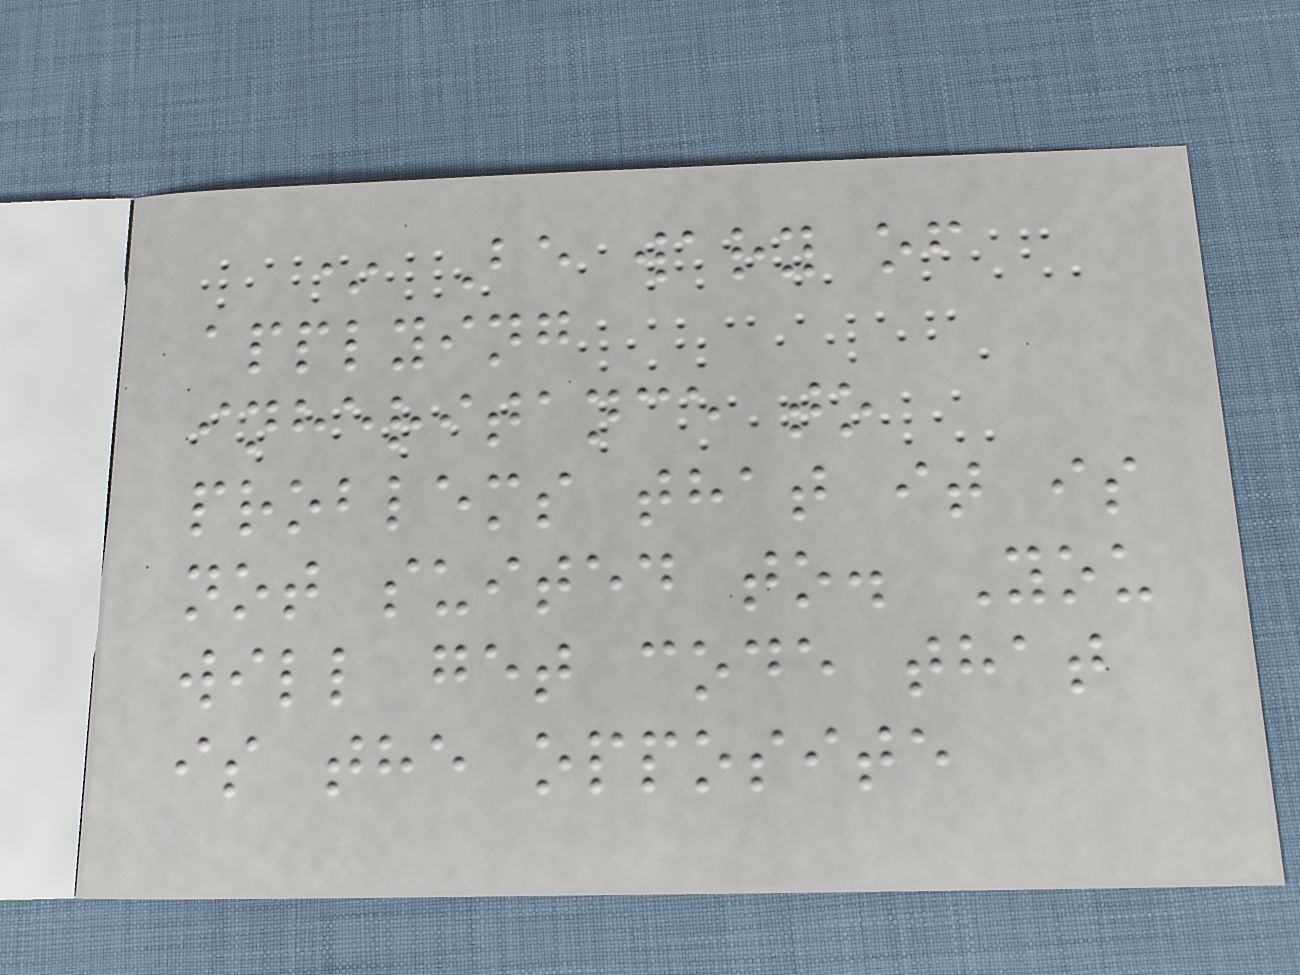* Be wary of
applying
inheritance to
problems that it is
not suited to. You
will get code that
is the opposite
